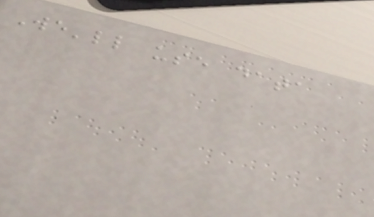We'll use data
